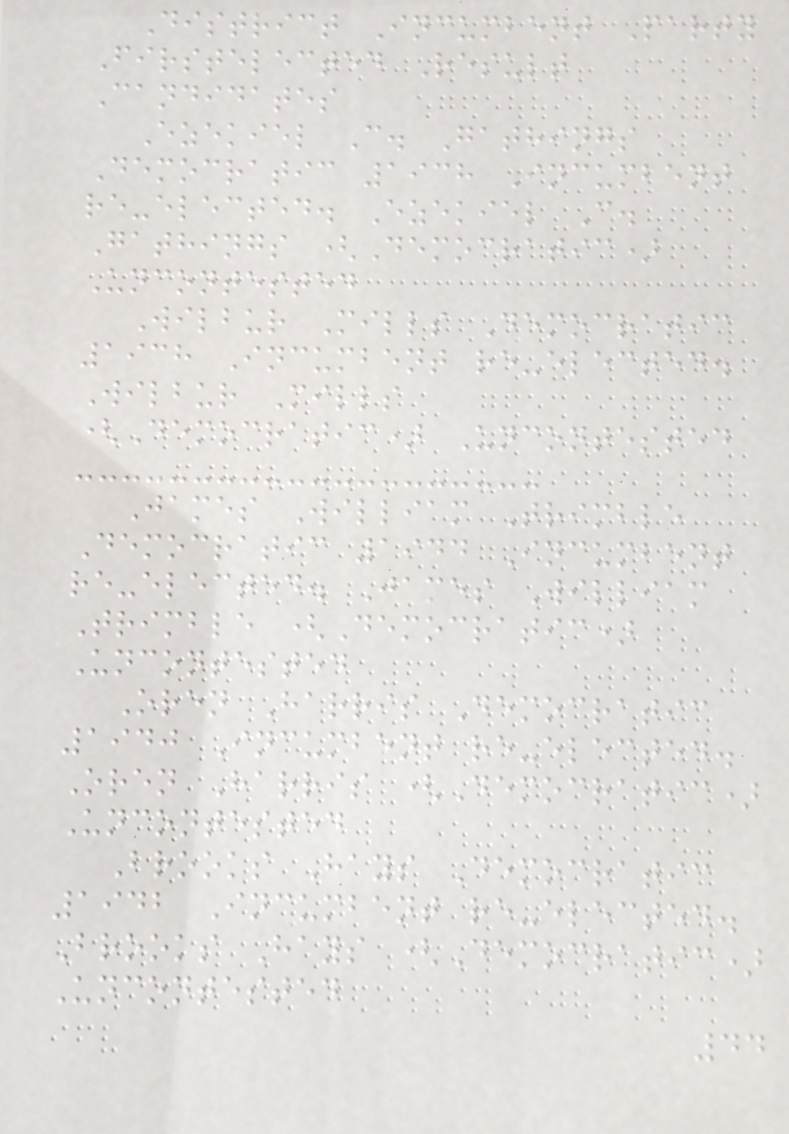District Incumbent Party
Firstelected Result
Candidates
Ezekiel C. Gathings
Democratic 1938 Incumbent
re-elected. Ezekiel C.
Gathings (Democratic)
Uncontested
Wilbur Mills Democratic
1938 Incumbent re-elected.
Wilbur Mills
(Democratic) Uncontested
James William Trimble
Democratic 1944 Incumbent
re-elected. James William
Trimble (Democratic)
Uncontested
Oren Harris Democratic
1940 Incumbent re-elected.
Oren Harris (Democratic)
Uncontested
Brooks Hays Democratic
1942 Incumbent re-elected.
Brooks Hays (Democratic)
Uncontested
44
